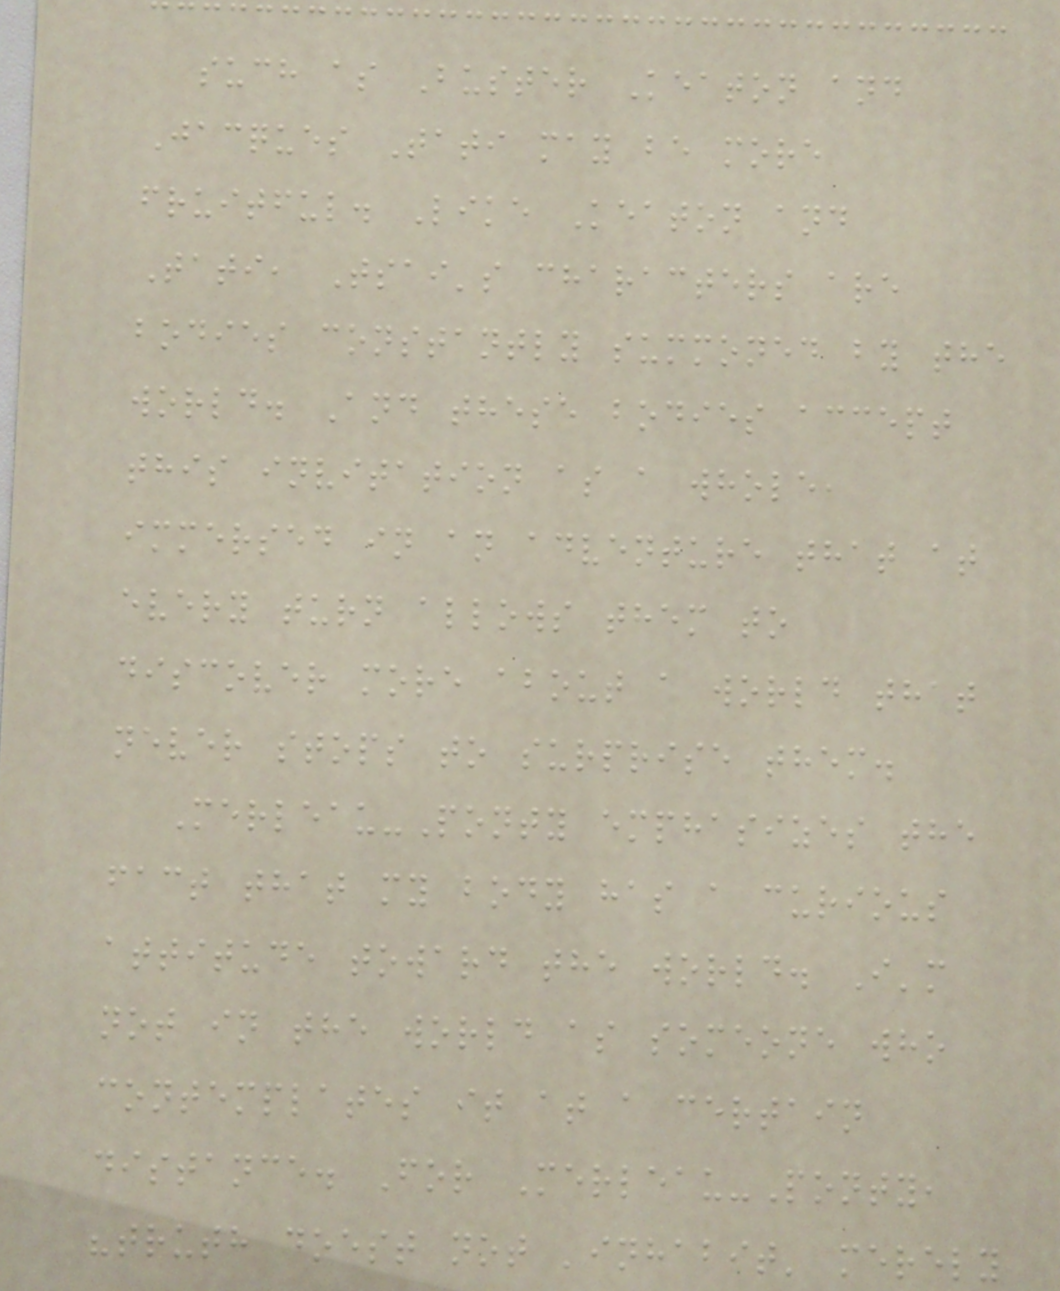such as Buster Keaton and
Jacques Tati may be more
fruitful. Like Keaton and
Tati, Tsai's characters are
bodies constantly summoned by the
world. And these bodies accept
this invitation as a whole,
immersed in an adventure that at
every turn allows them to
discover more about a world that
never stops to surprise them.
Merleau-Ponty emphasizes the
fact that my body has a curious
attitude toward the world. I'm
not in the world as someone who
contemplates it at a certain
distance. For Merleau-Ponty,
"truth doest not 'inhabit' merely
